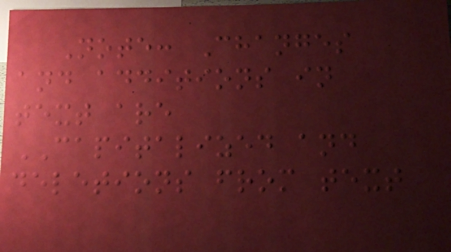Note: Changes
and additions in
text are
CAPITALIZED and
deletions from text
